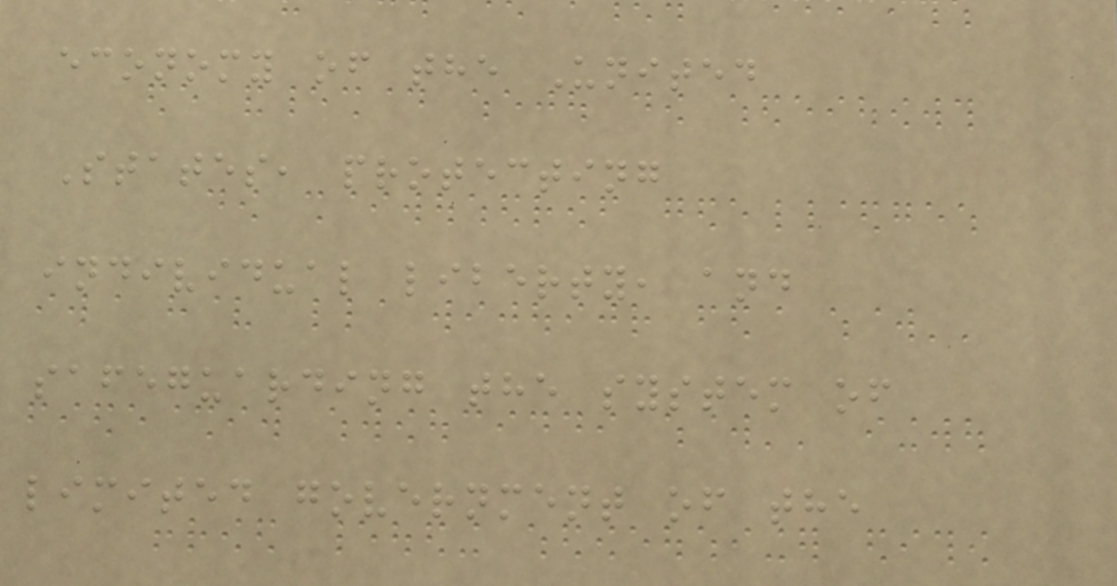economy of the United
States, protecting
individual liberty, and
safeguarding the system of
limited government of the
